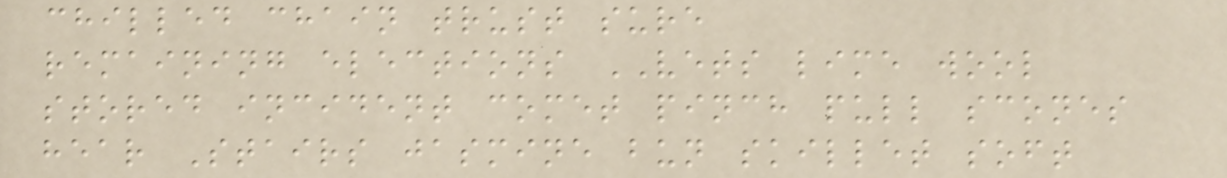chilled chain trust sure
remaining elections VETS lime wool
stored incident comet pinch pull scones
hear Stairs jasmine bun skillet soft
